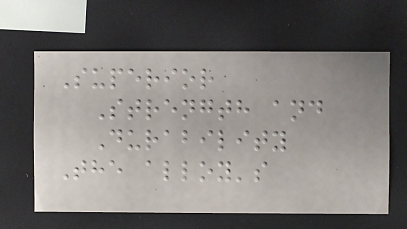Superior
Strength and
Durability
The alloy's
